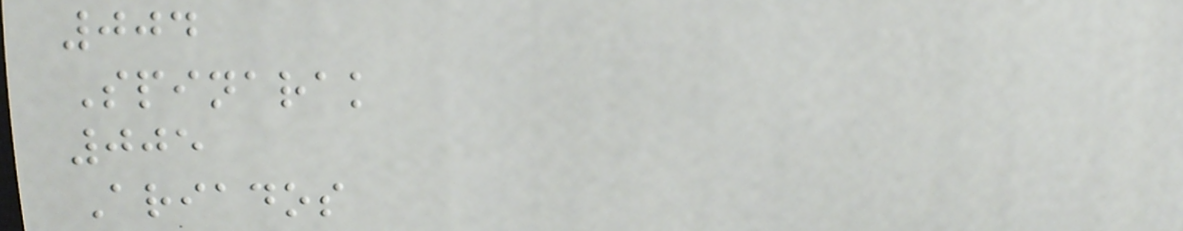004
Spinarak
005
Ariados
